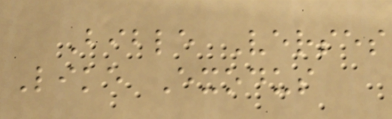Bible Verses
Like Exodus
